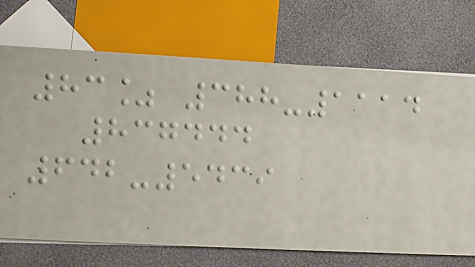83% 388-1114
837444
642-5439
